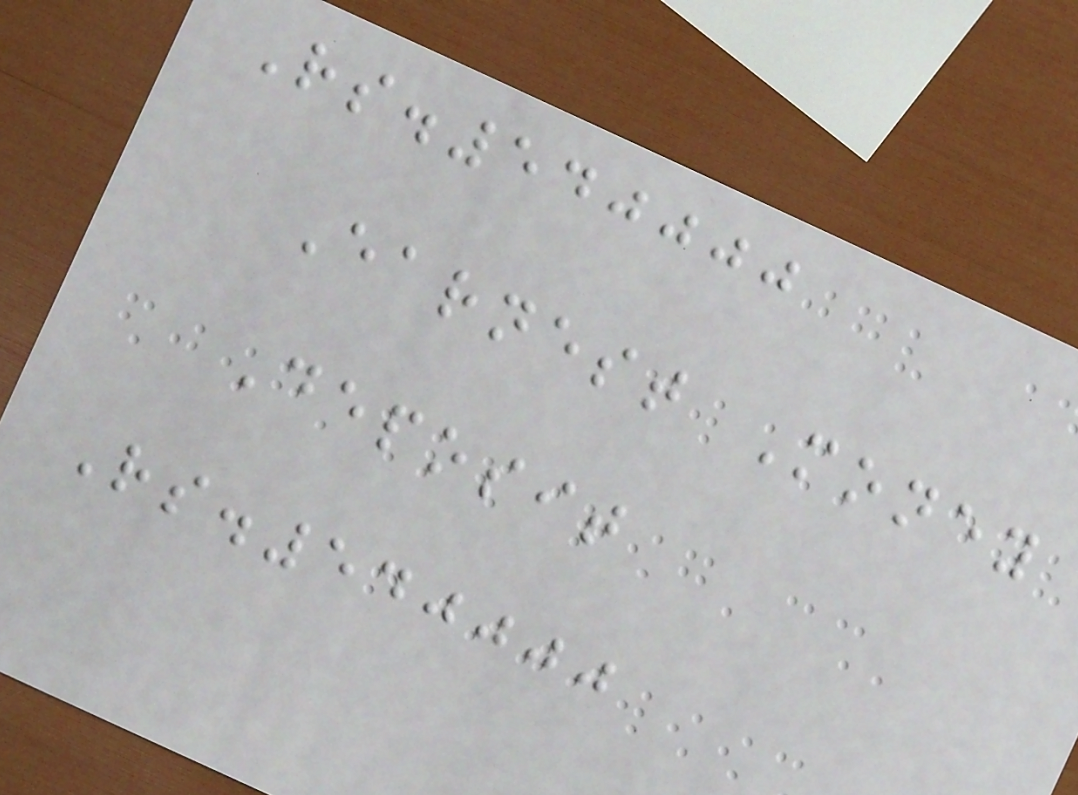Rs.540000
Earnest Money
Deposit
Rs.540000
